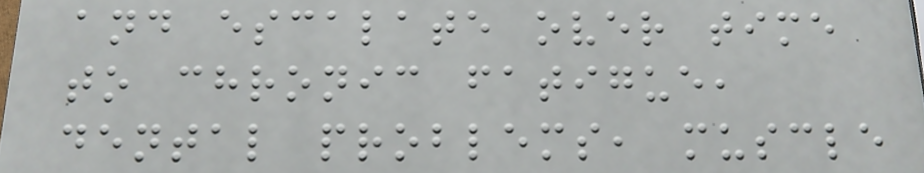and escalate over time
to chronic fatigue,
dental problems, muscle
